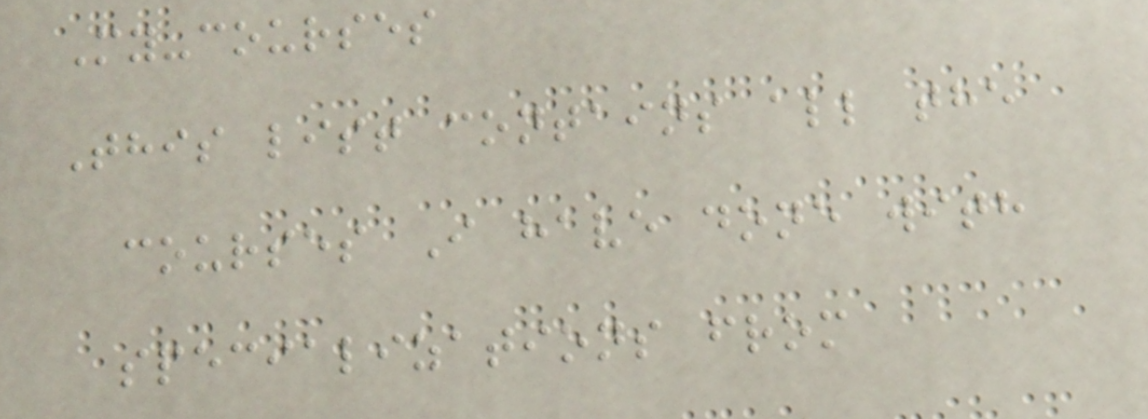My-courses
This list contains all the
courses I have done with
specializations from
